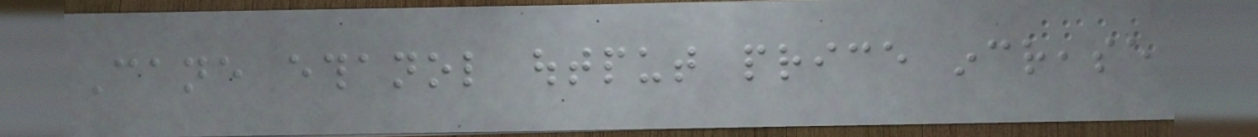Cane ethanol output price increase
